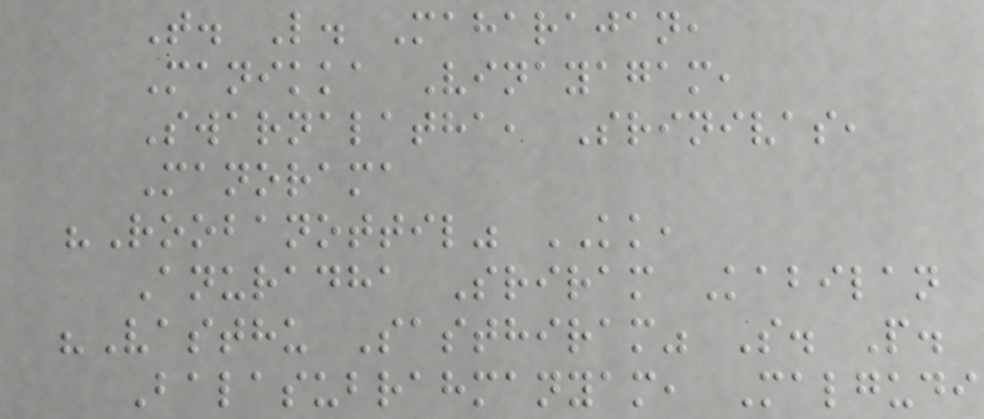T. L. Maharajan,
Manikka Vinayagam,
Swarnalatha, Srinivas,
Manorama
"Roobanottil" KK,
Anuradha Sriram Kabilan
"Vasthu Sasthiram" S. P.
Balasubrahmanyam, Malgudi
